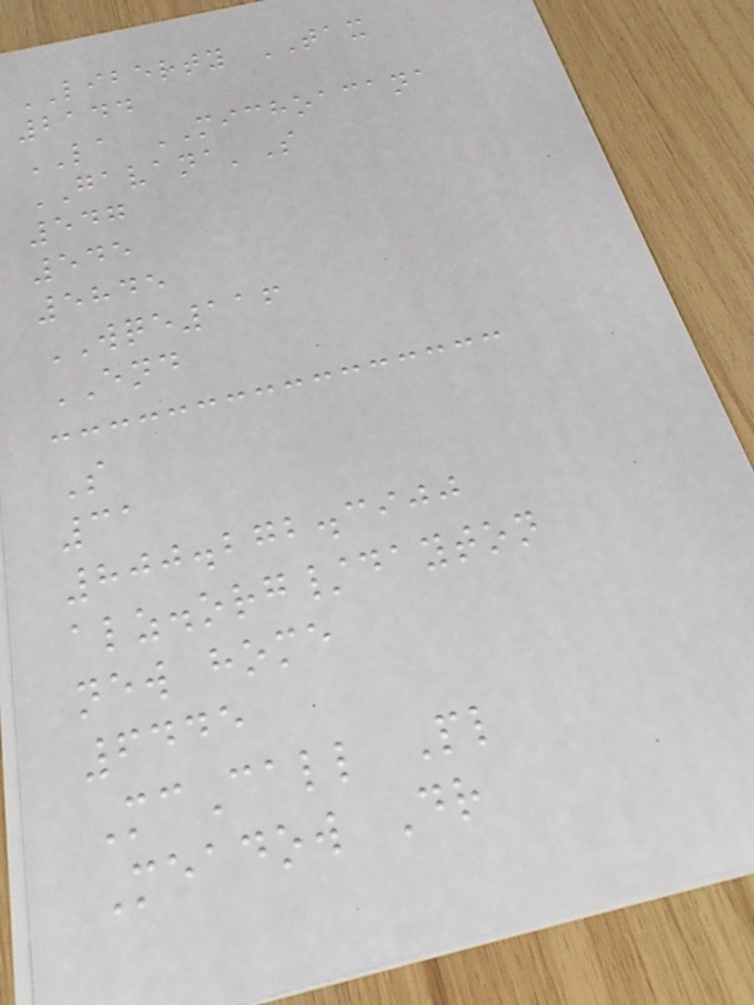LIBERTY TAX
2144
LA MICHOACANA
GAVANA'S
547
545
5845
WQE116
END
S
31
800.272.3900
alz.org/dayton
new home
6445
McCall Pl
Meadow Dr
